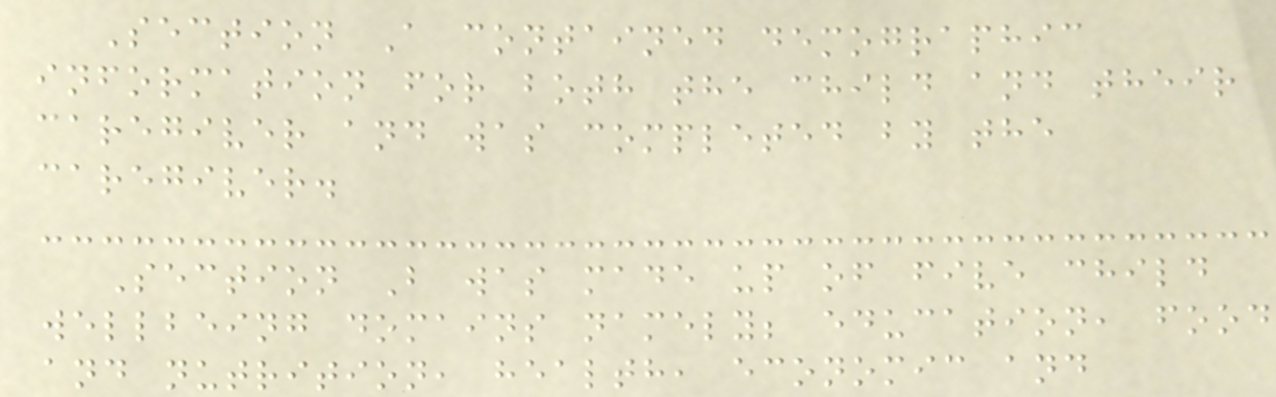Section A contained demographic
information for both the child and their
caregiver and was completed by the
caregiver.
Section B was made up of five child
wellbeing domains namely; education, food
and nutrition, health, economic and
